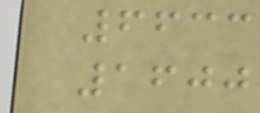6633
1600
